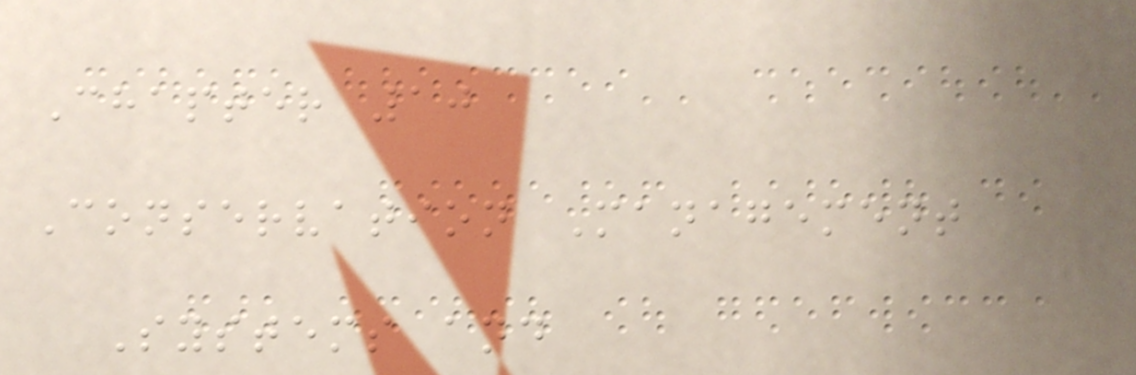Chapter 10
Conservation Management
Systems and
